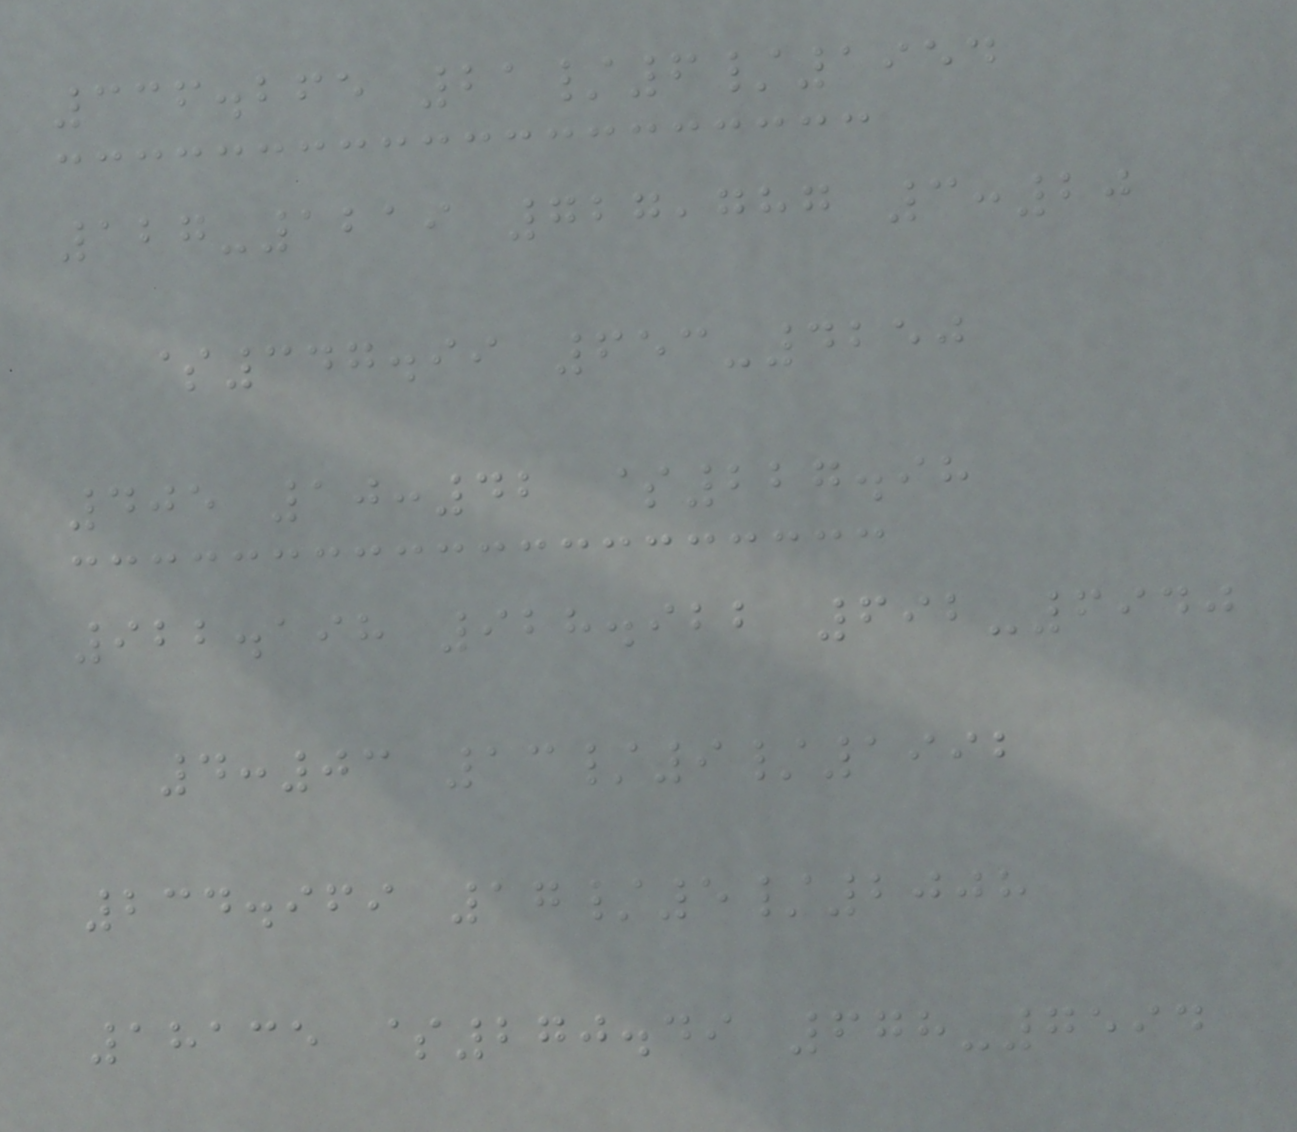336.265 21/6/1954
127-1219 727,787 3:20
$347.99 653-4250
405 10:42 $227.98
922.198 928.922 692-6940
4:03 13/9/1992
234.969 17/5/2008
18135 $270.49 678-7594
